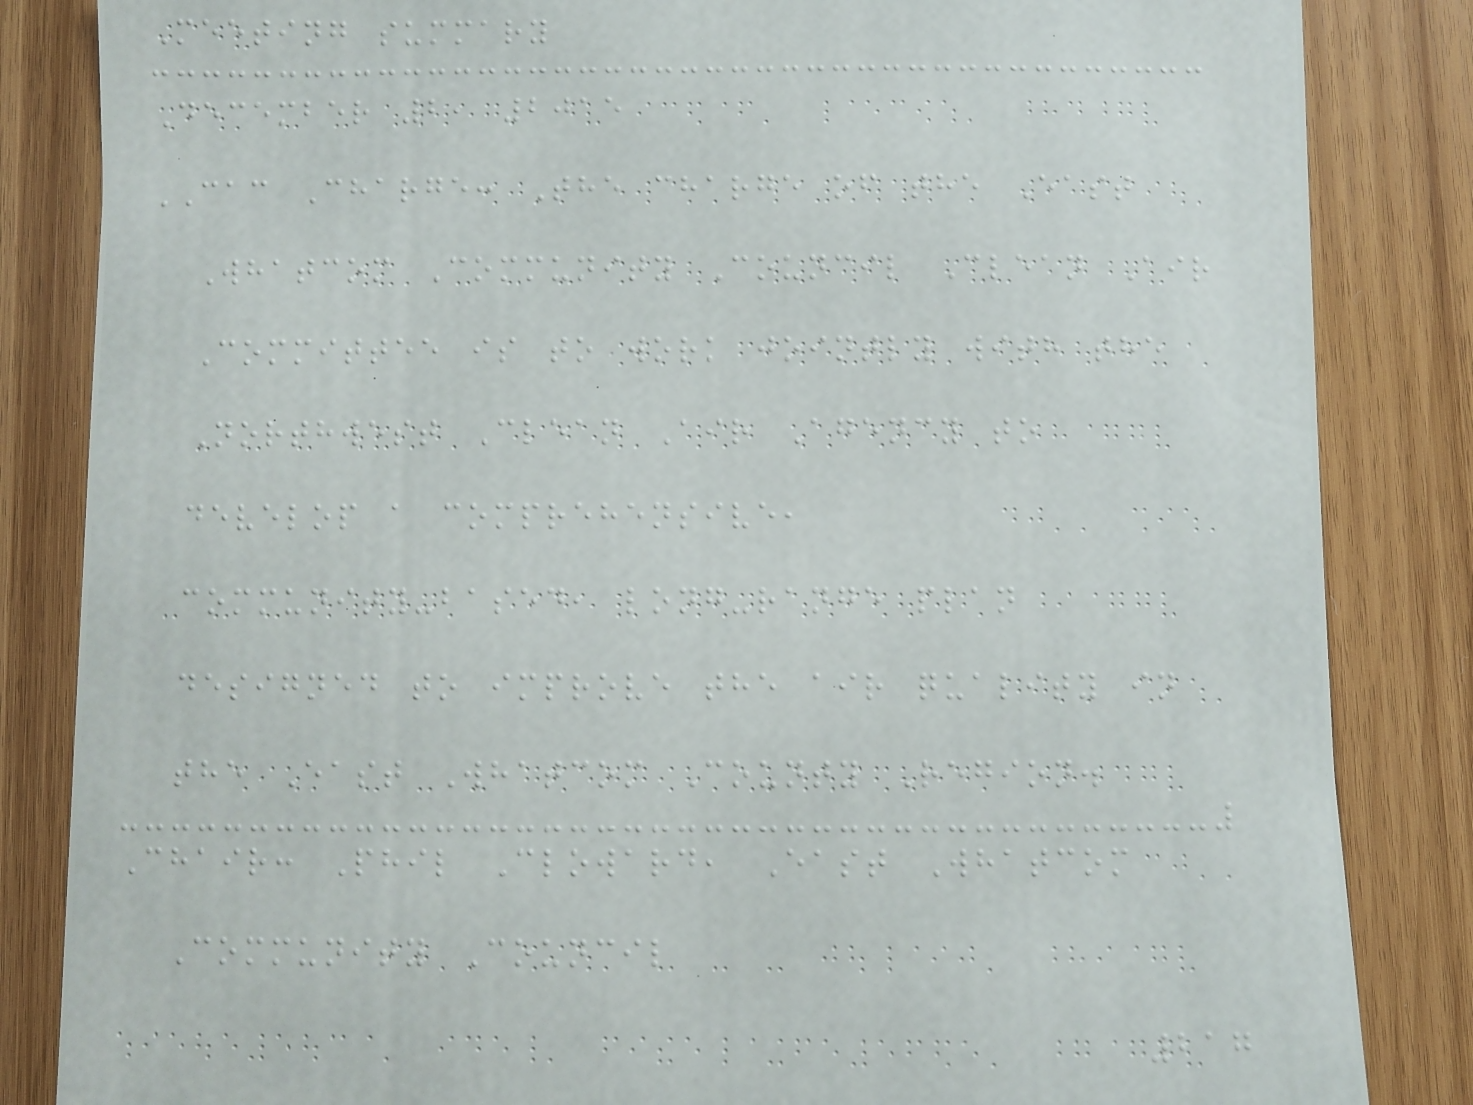Meeting summary
December 2, 2015
CAC Charge: The charge of the East
Whatcom Community Council Clean Air
Committee is to work jointly with the
Northwest Clean Air Agency to
develop a comprehensive,
community-based, long-range plan
designed to improve the air quality in
the East Whatcom County Region.
Chair: Phil Cloward, East Whatcom
Community Council
217
